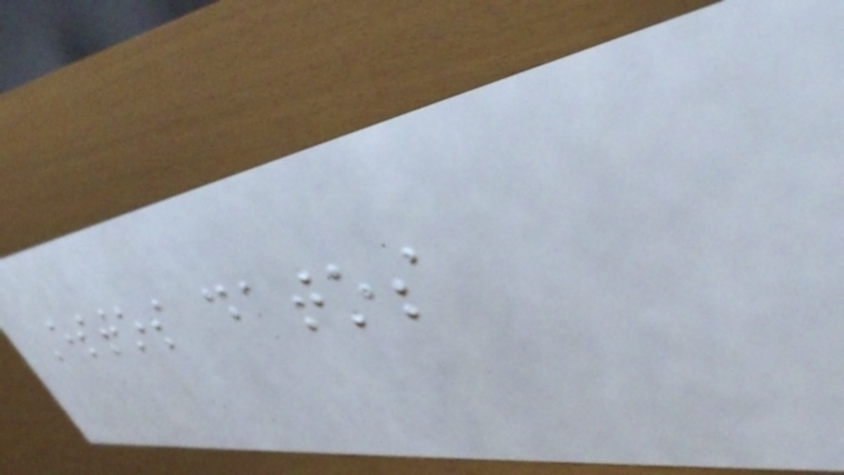Estos datos
